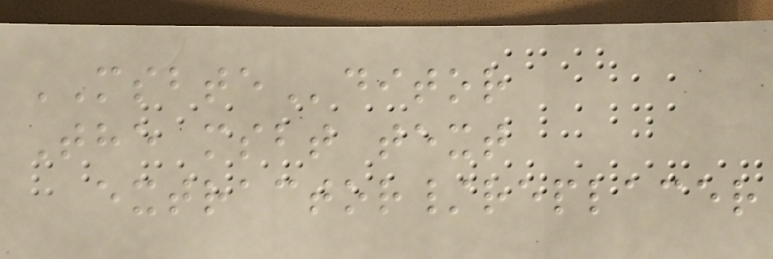MSBTEditor
The msbt text
extractor/replacer
